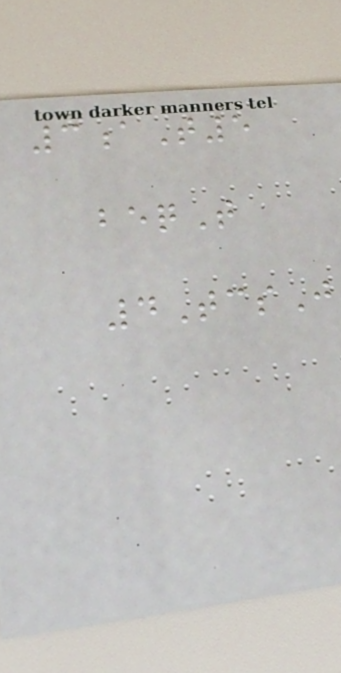3aT5
beqT
4TcsJ
